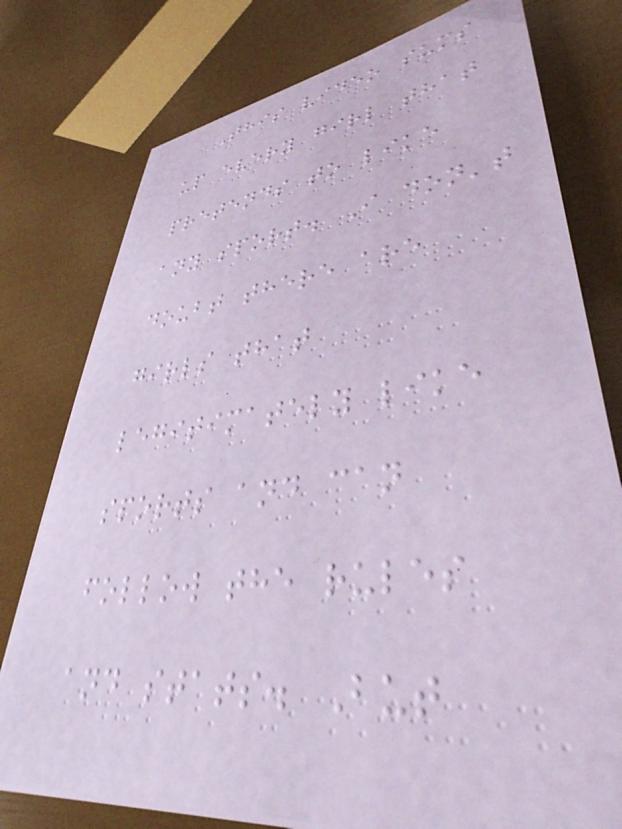This video sums
up every girl that
pretends to like
any sport. I don't
doubt there are
girls that
legitimately like
sports and can
follow the rules
and stats. But
